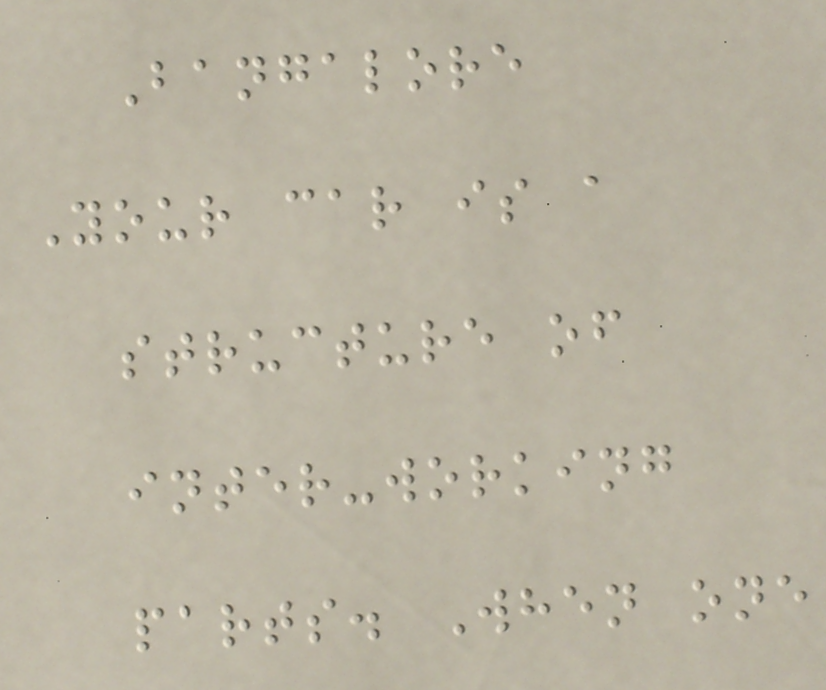Bangalore
Your car is a
structure of
inter-working
parts. When one
